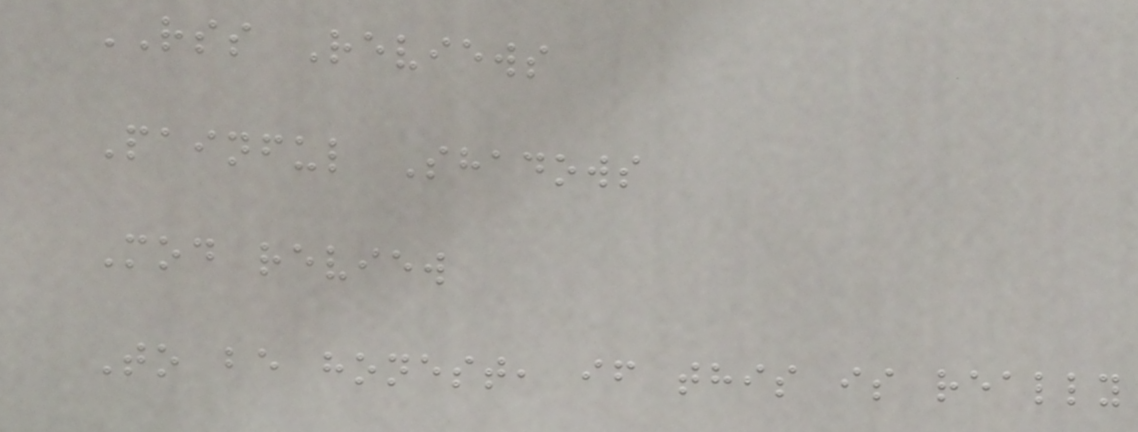RSS Reviews
Painful Shadows
Mod review
To be honest, if this is really
